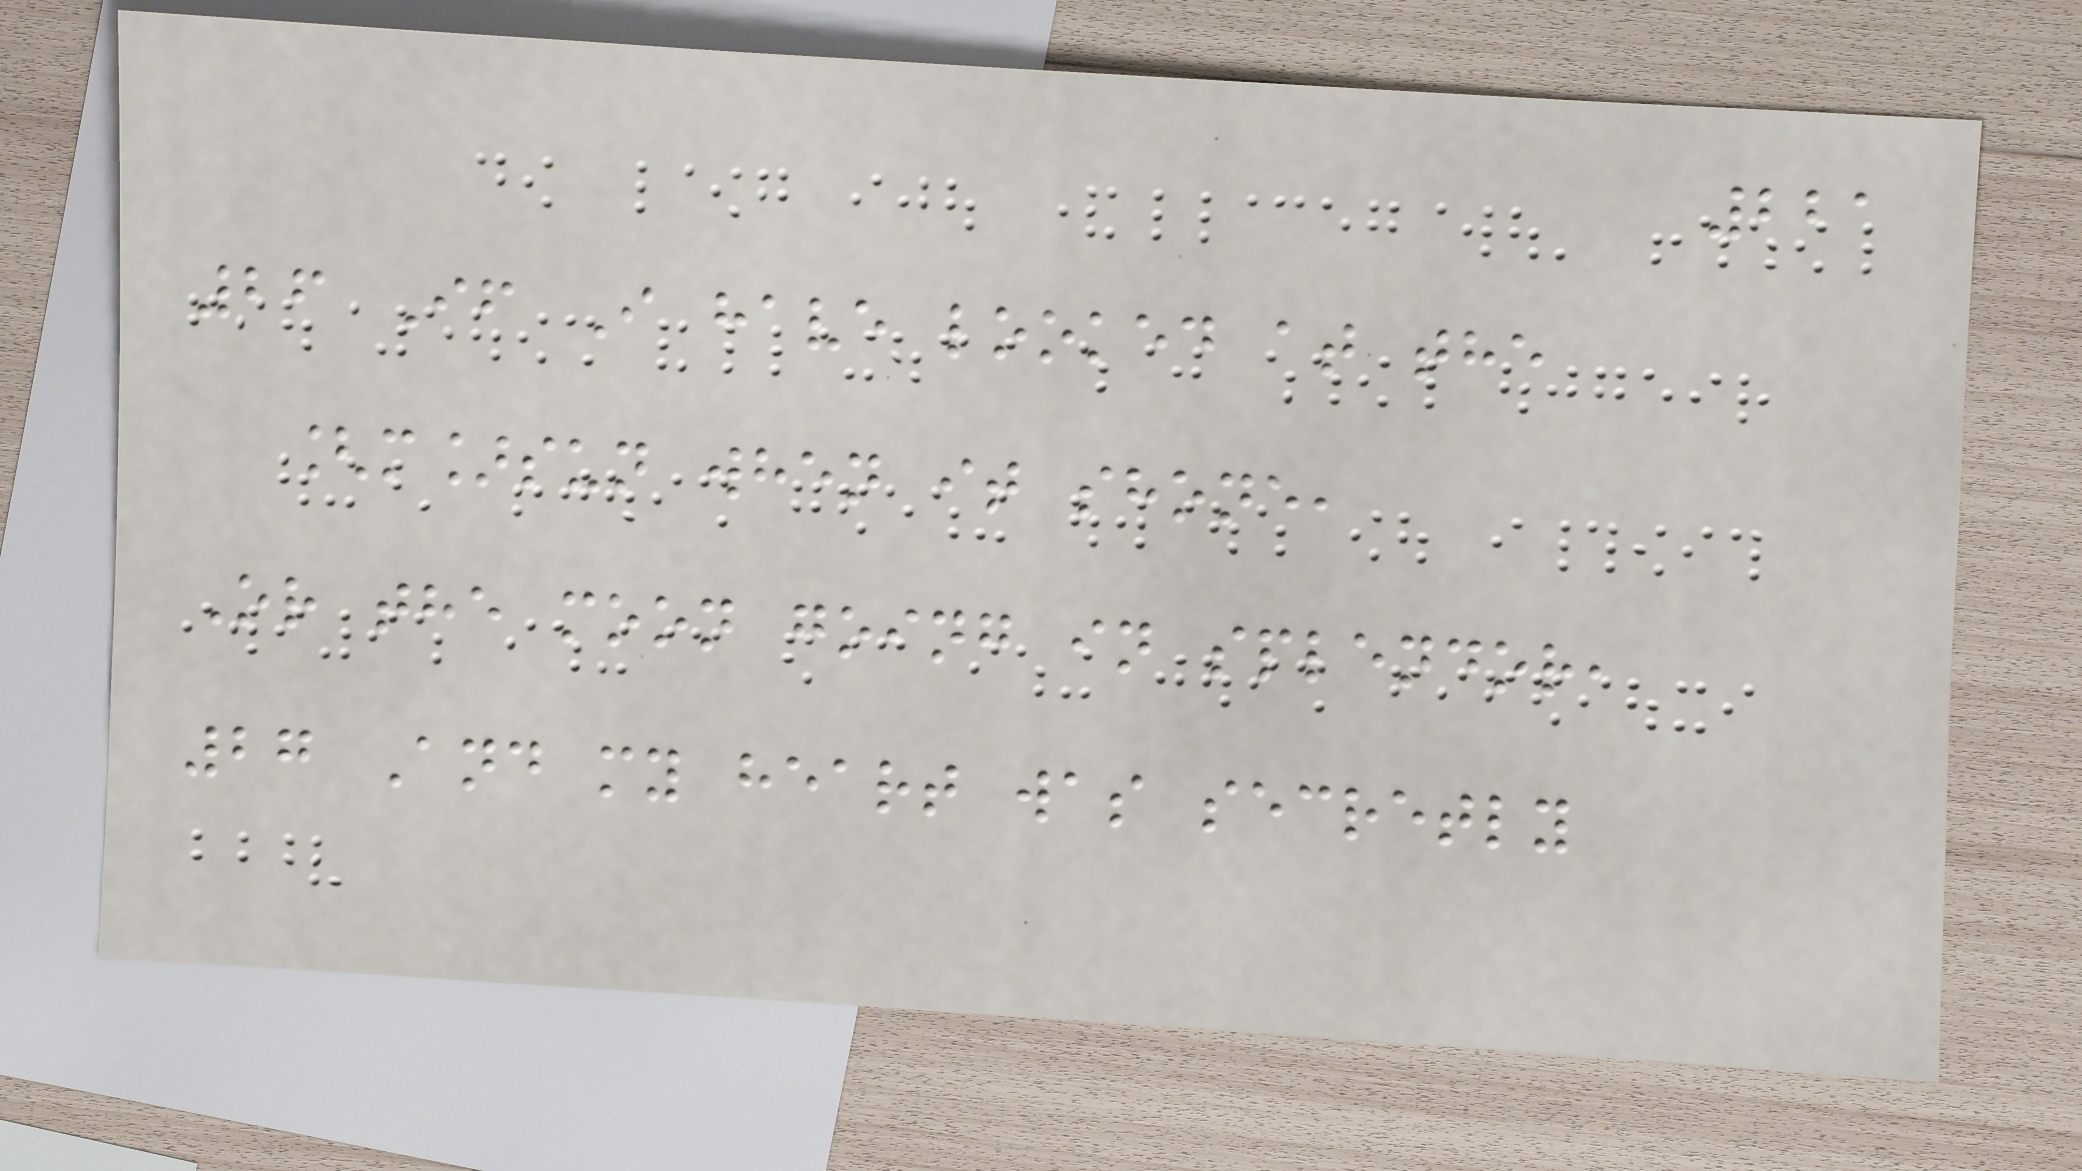221
26 If I have looked at the
[m]sun when it shone,
Or the moon going in splendor,
27 And my heart was secretly
